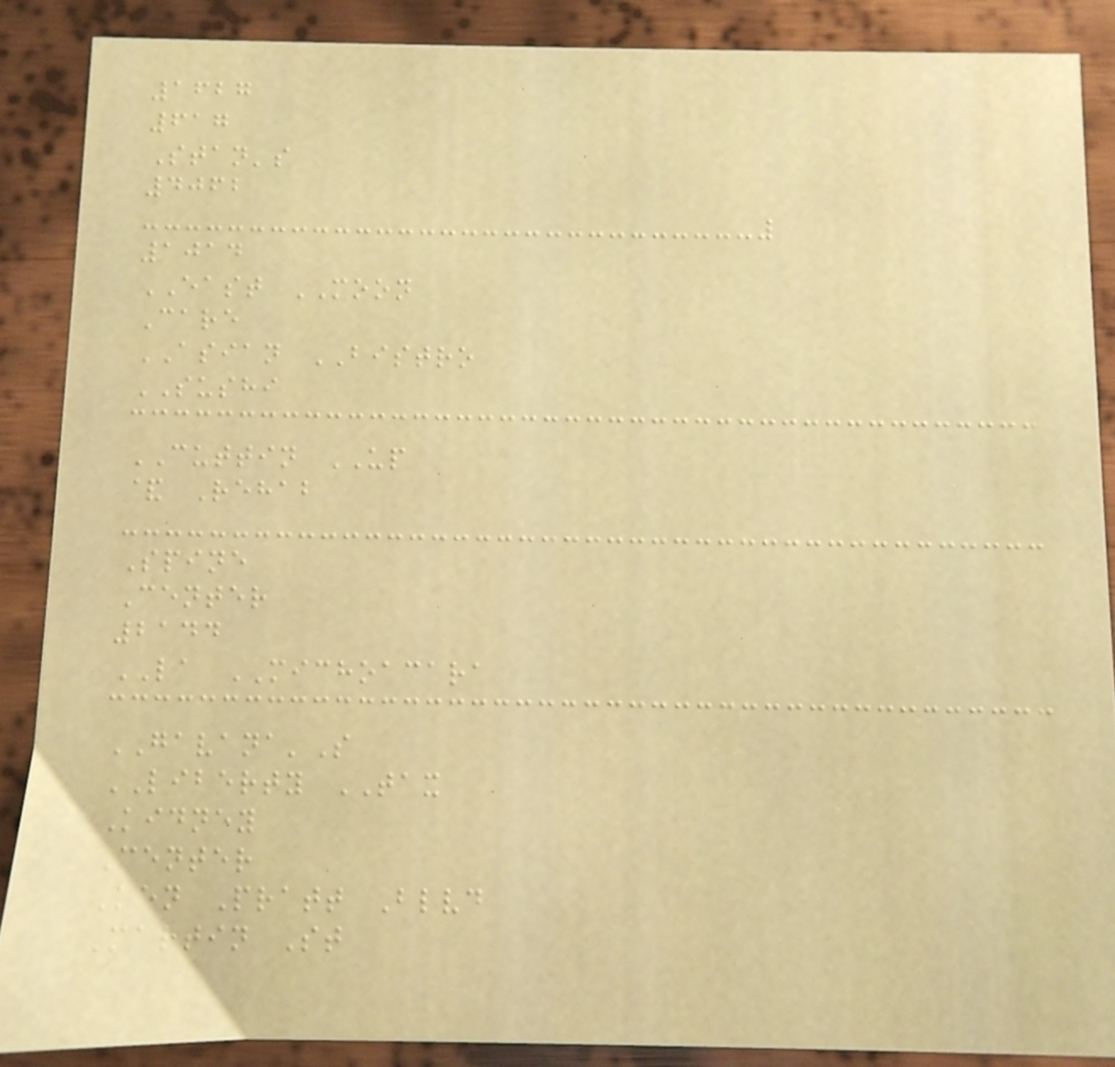1627
617
Stan's
4062
1014
EAST MOON
Care
ASIAN BISTRO
SUSHI
CUTTIN UP
& Rehab
Spine
Center
2144
LA MICHOACARA
GAVANA'S
LIBERTY TAX
Kidney
Center
Ken Pratt Blvd
Martin St
